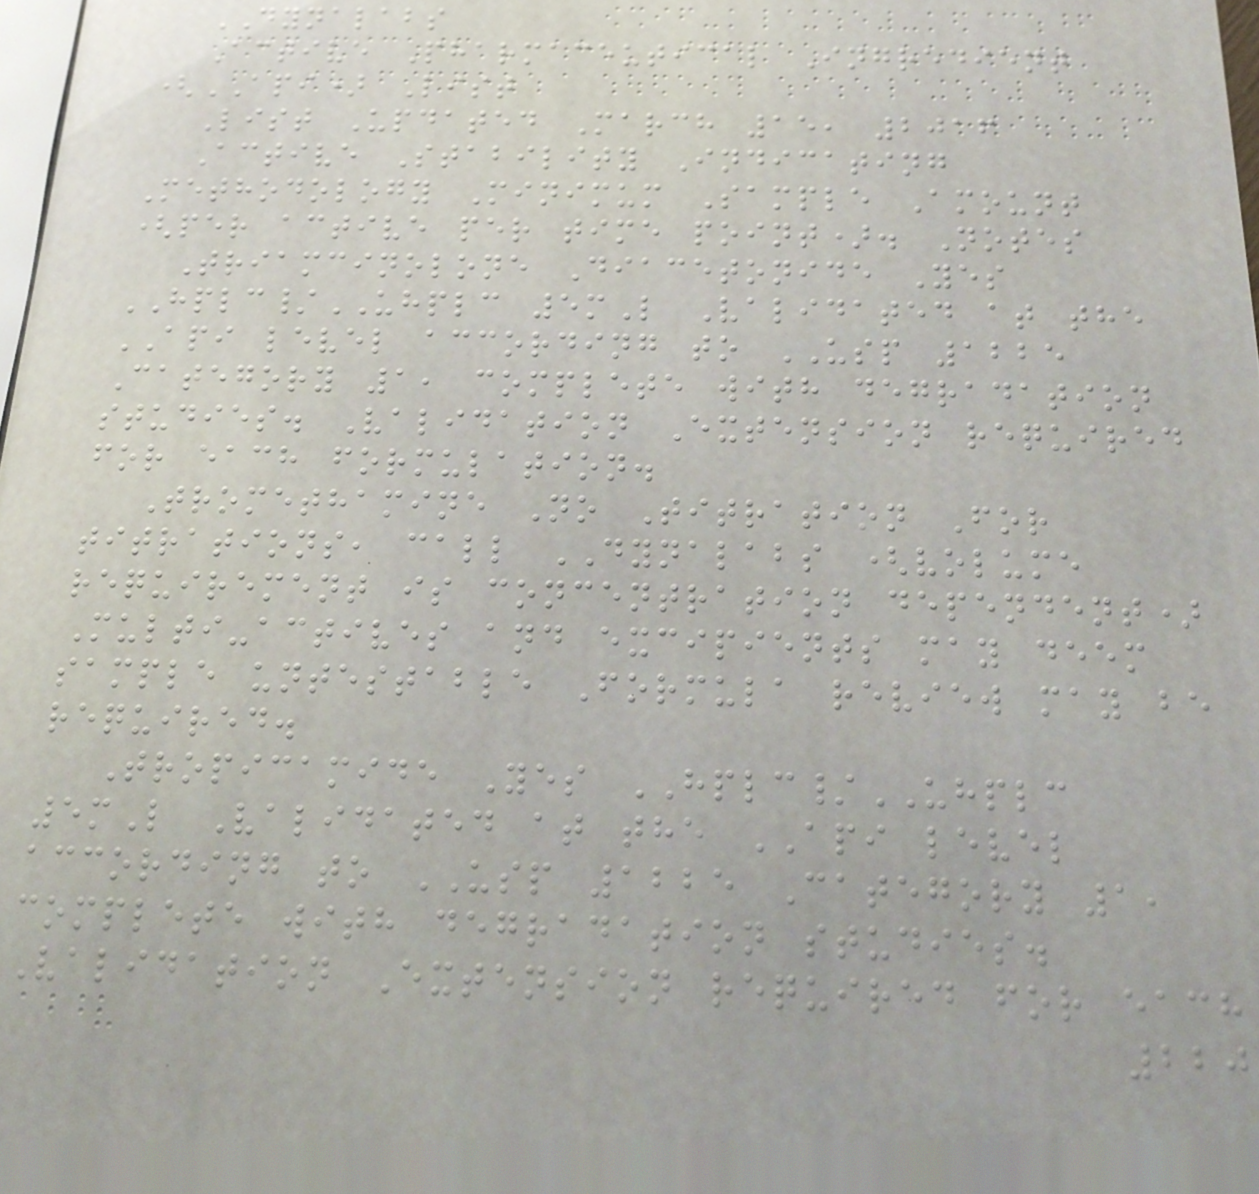DYNALABS
Active Pharmaceutical Ingredient
(API) List
List Updated March 15, 2016
Active Stability Indicating
Methodology Minimum Sample Amount
(per active per time point). Notes
Triamcinolone Diacetonide Yes
HPLC/UHPLC 5mL Validated at the
API level according to USP 1225
Category 1, complete with degradation
studies. Validation Extension required
for each formulation.
Tromethamine No Titration For
titrations, call DYNALABS (volume
requirement is concentration dependent)
Multi-actives and excipients may deem
sample untestable Formula review may be
required.
Tropicamide Yes HPLC/UHPLC
5mL Validated at the API level
according to USP 1225 Category 1,
complete with degradation studies.
Validation Extension required for each
220
